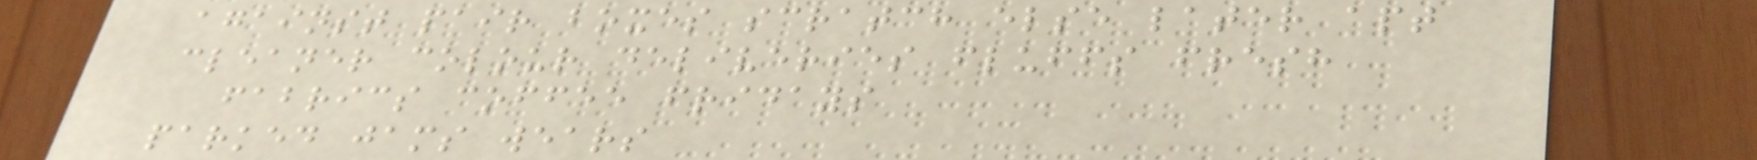against pair boxes scratch else later apt
cleaner colour deliveries fluffs fresh
fabrics coffee fridays
parked jams wears
